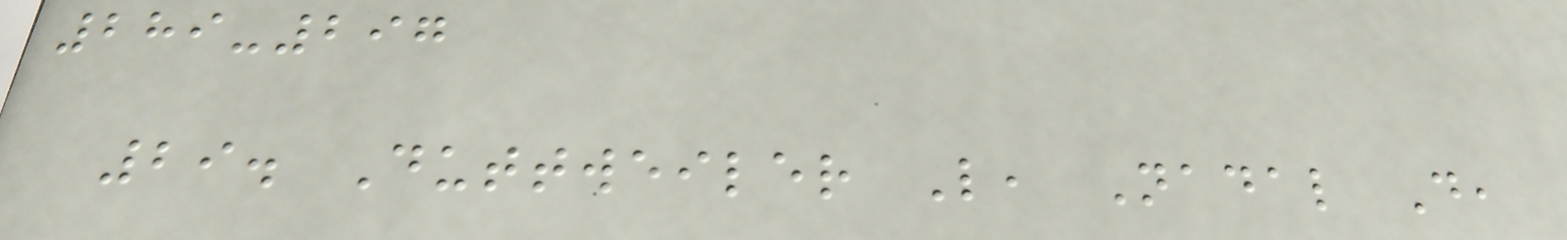289-297
29. Duttweiler L, Nadal D,
